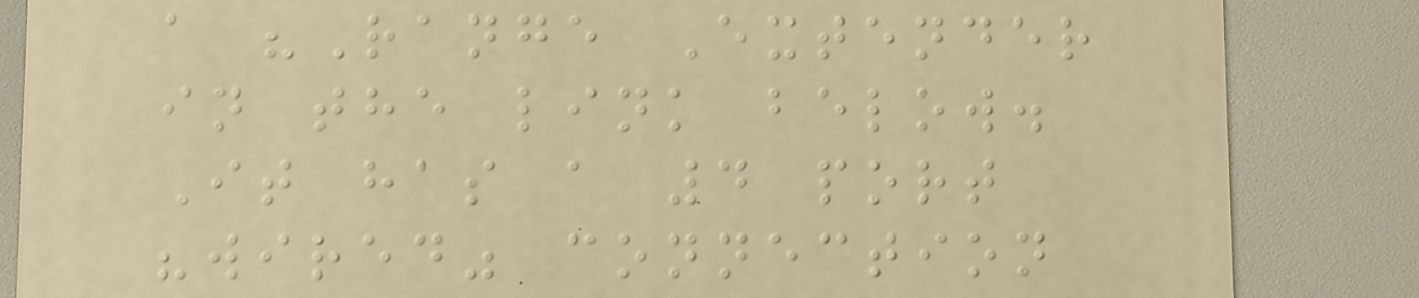a "Range Extender
in the link below.
It has a 4 port
"wired" connection
